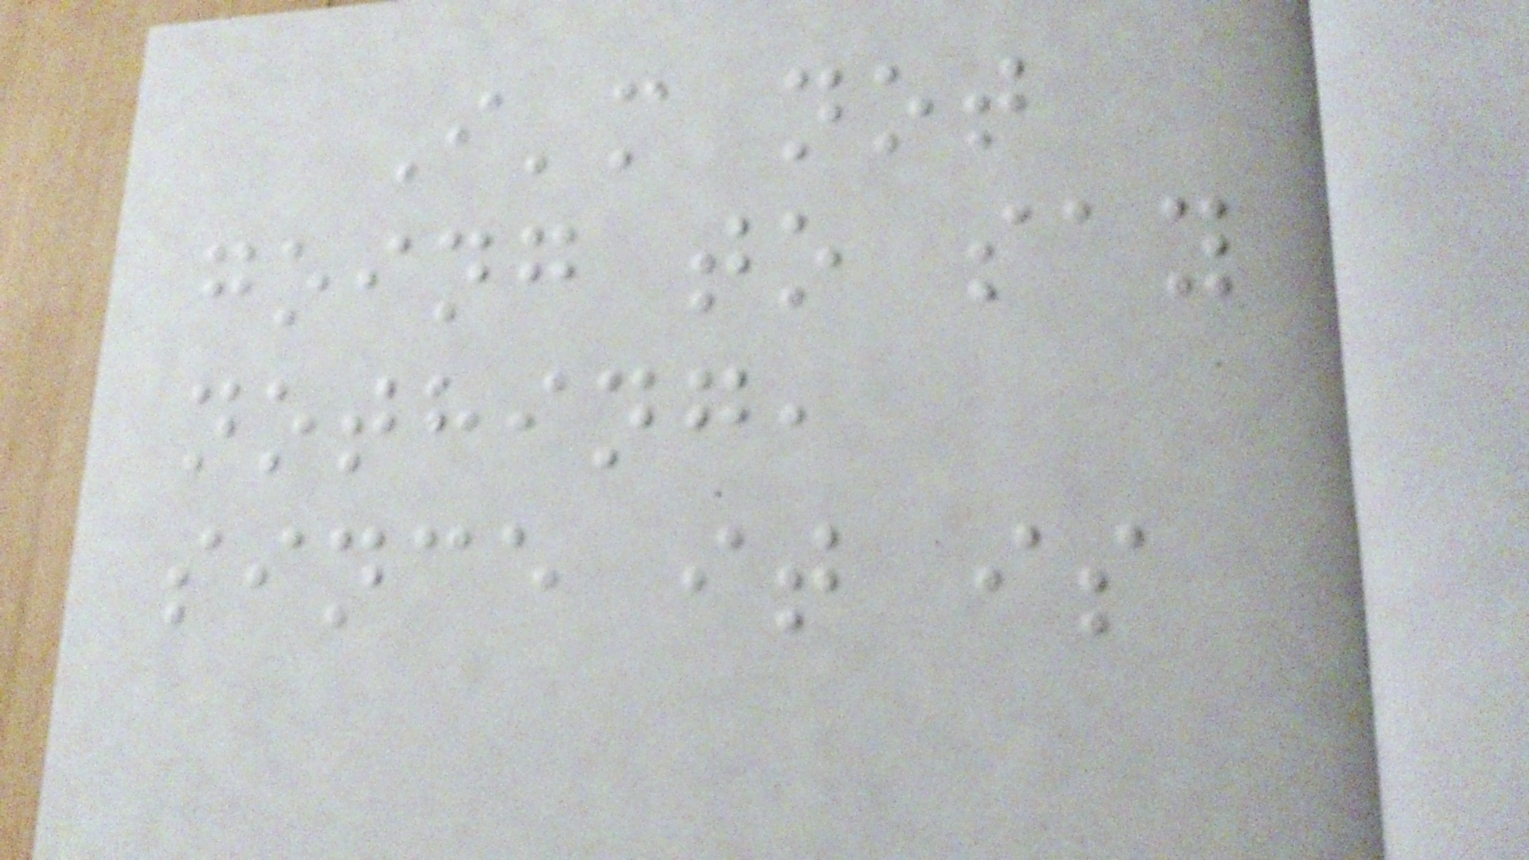I'm not
going to say
nothing,
since it is
